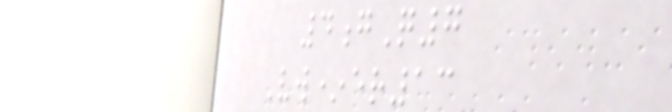4gQ7
Vw*er13
